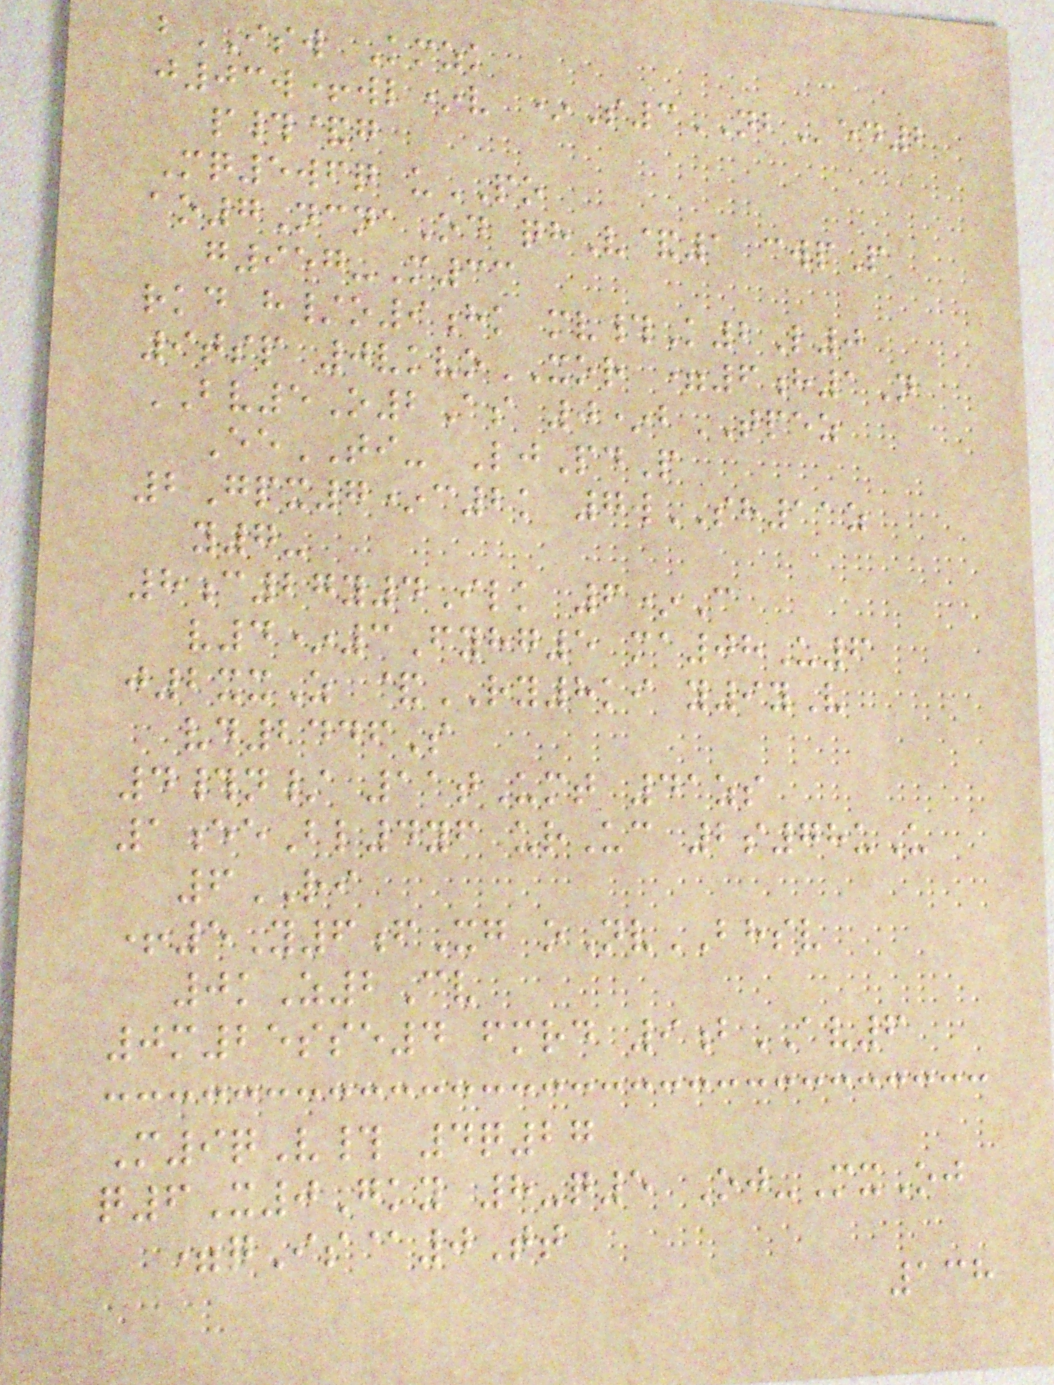bISW Kmzk
j03w+wl*v *S3NBed2
p#&g
Mq5wfq uPO
ao7NcnaOd qhV&1 cwpP
g957-M33
rkd h/o9hk mv#K2L0
9tsp 0vkvoXOR =6h1N
BV5O2As 0*bTPEZ
EeTI- LjPdP
2Gpx7*c2k 7wSH11z
y7-
8c27y4Ilk 6*C
v4*3Fyhg5 ma08U6
j2xxZ &RY8ki y9yV
vd2446S
4#n/ 11tUmt 41zs
1eeBl4yf urUc 2s78uU
6RI
+5Y6fXg oNvBHSV
0kZ2Cv
0m25sse4 fmrd 9bAV6
M9qV# 4q27
q6X0Gky 8-q5 Oj-MxOj
=qIs@0Tt
138
